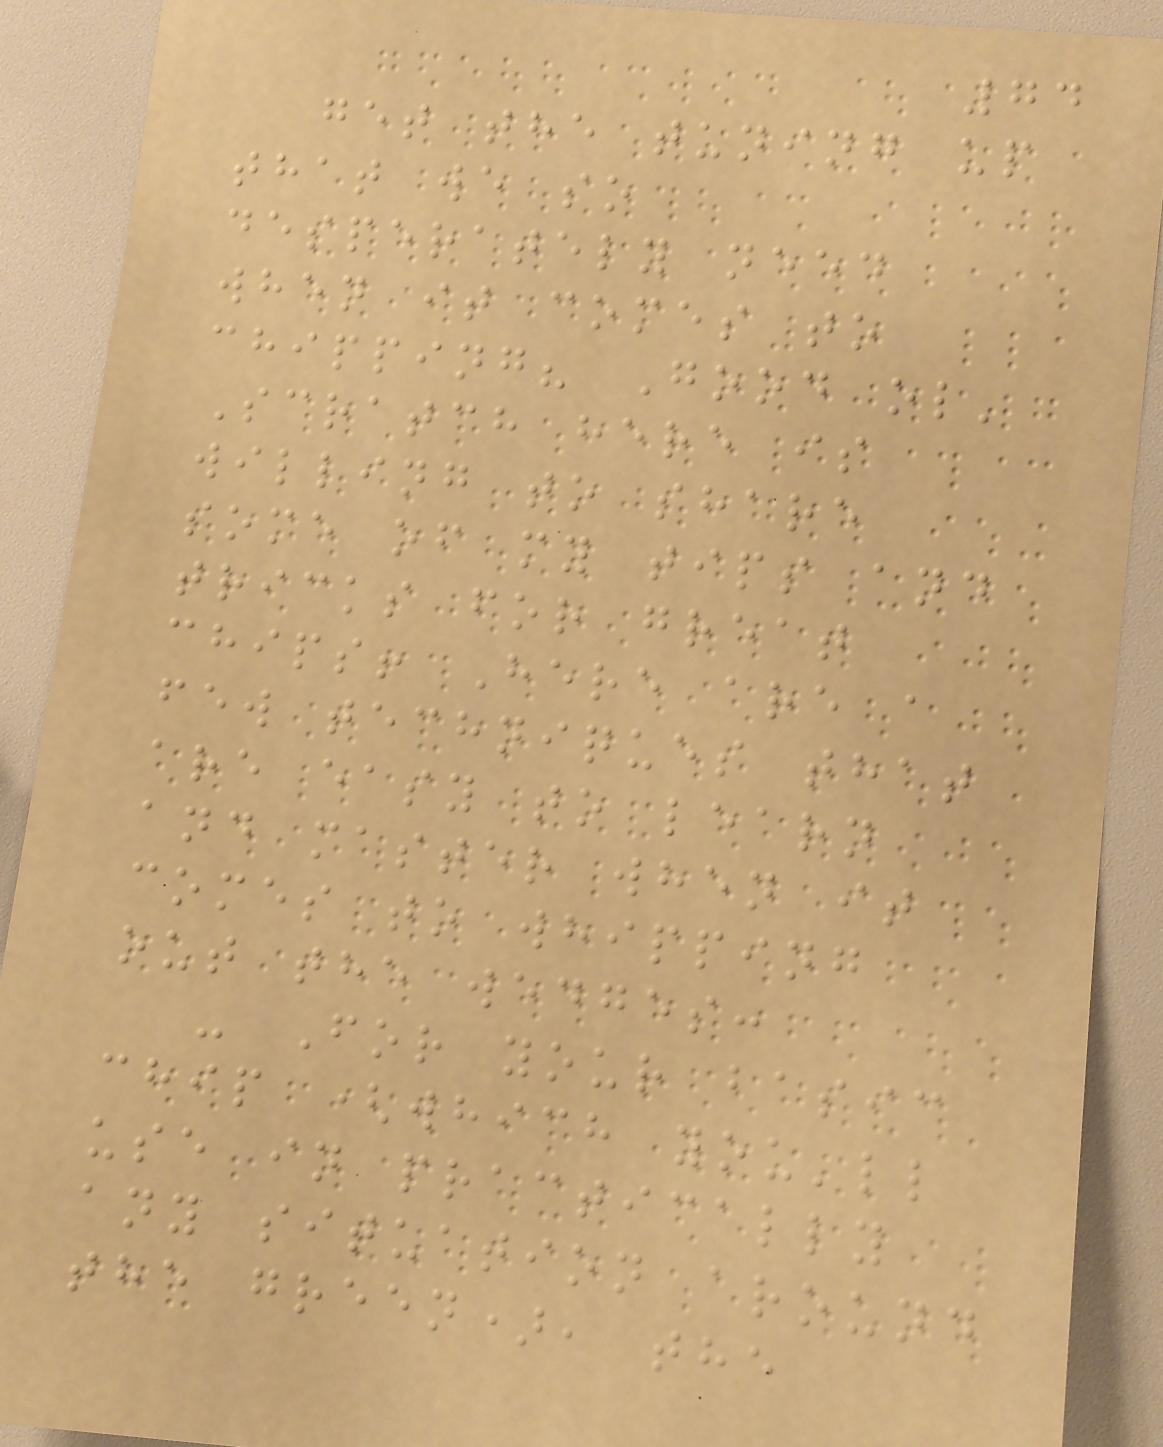74
get the tuning up
that we so
desperately need
when it comes to
chipping? Good ol'
Scratch here is
willing to share
some of my tips and
tricks for great
chips! Here are a
few techniques that
are easy to learn
and master when it
comes to whipping
out the wedges:
- For your basic
chip (which you'll
use in practically
any situation around
the green), the
